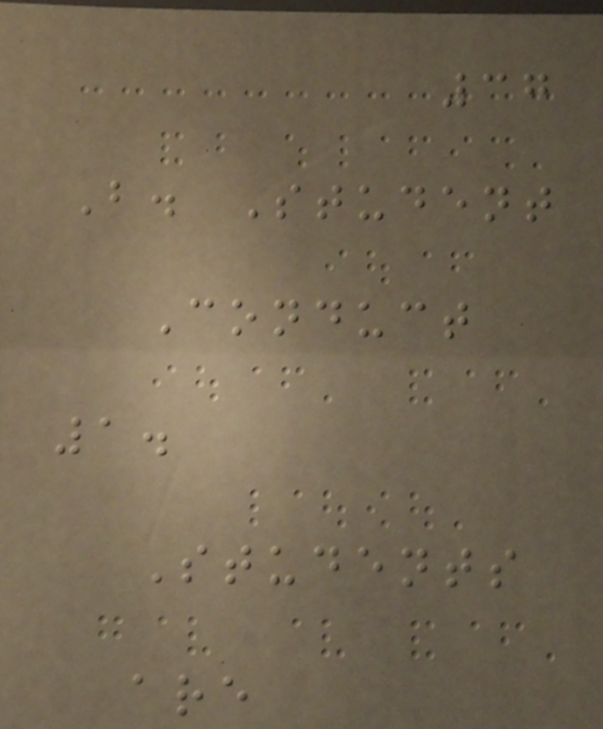37
B. Student
Conduct
1.
Students
are
